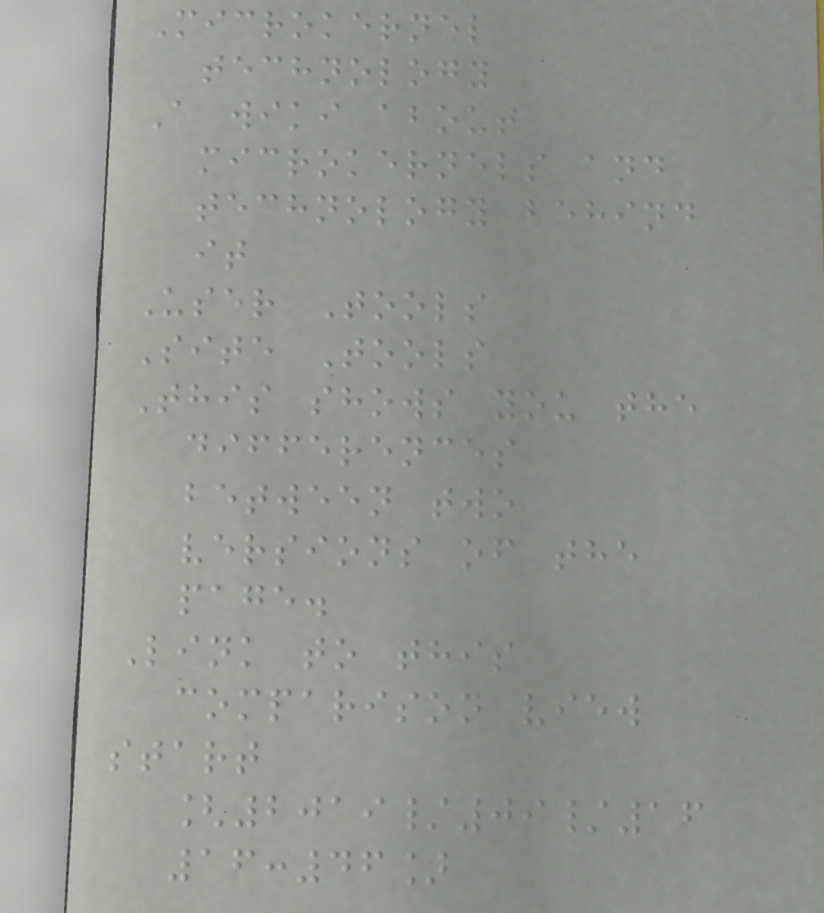Microkernel
technology
A wiki about
microkernels and
technology behind
it
User Tools
Site Tools
This shows you the
differences
between two
versions of the
page.
Link to this
comparison view
start
[2019/09/16
16:46]
